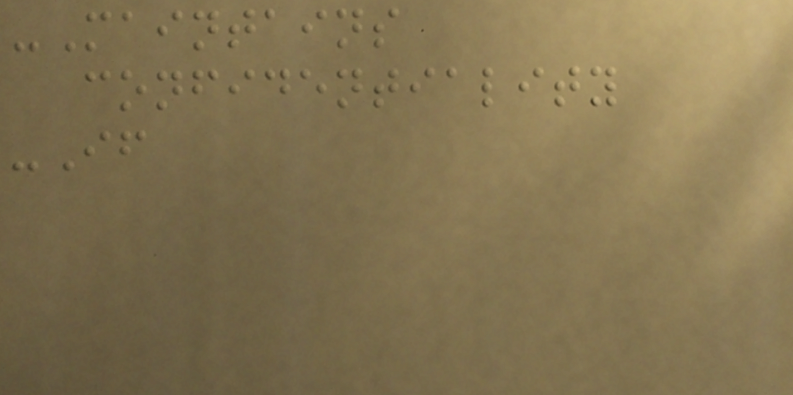-Maintains
confidentiality
-If
